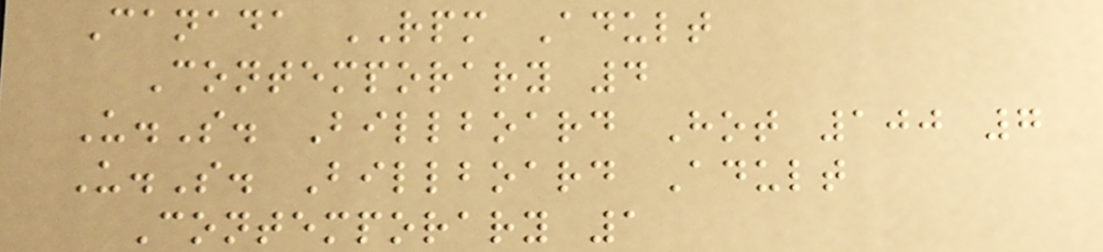Canada RPM Adult
Contemporary 4
U.S. Billboard Hot 100 7
U.S. Billboard Adult
Contemporary 1
